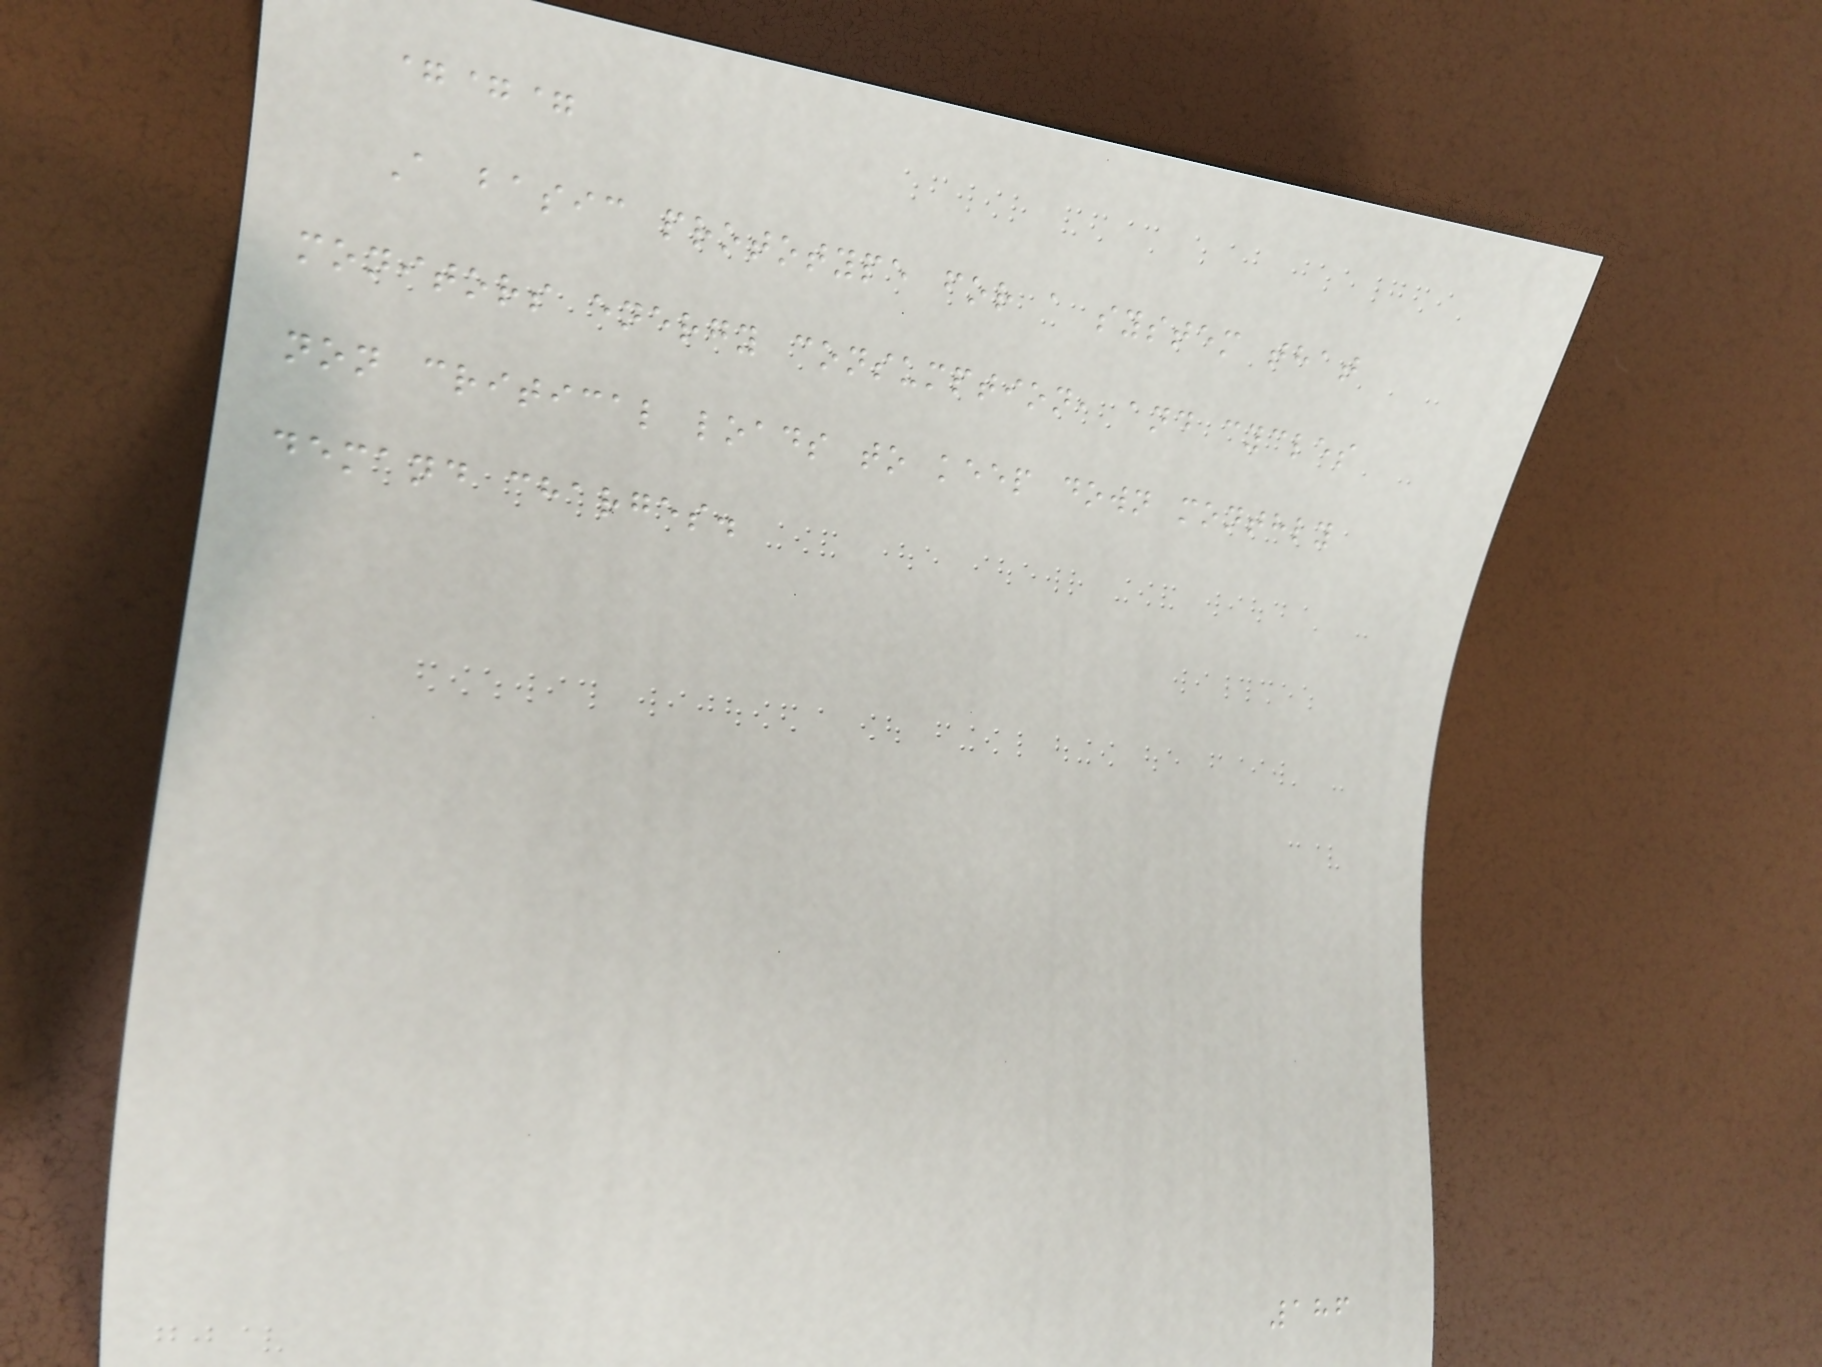===
A basic prototype for a system that
monitors energy consumption, and cycles
non critical loads to keep down monthly
demand charges.
186
